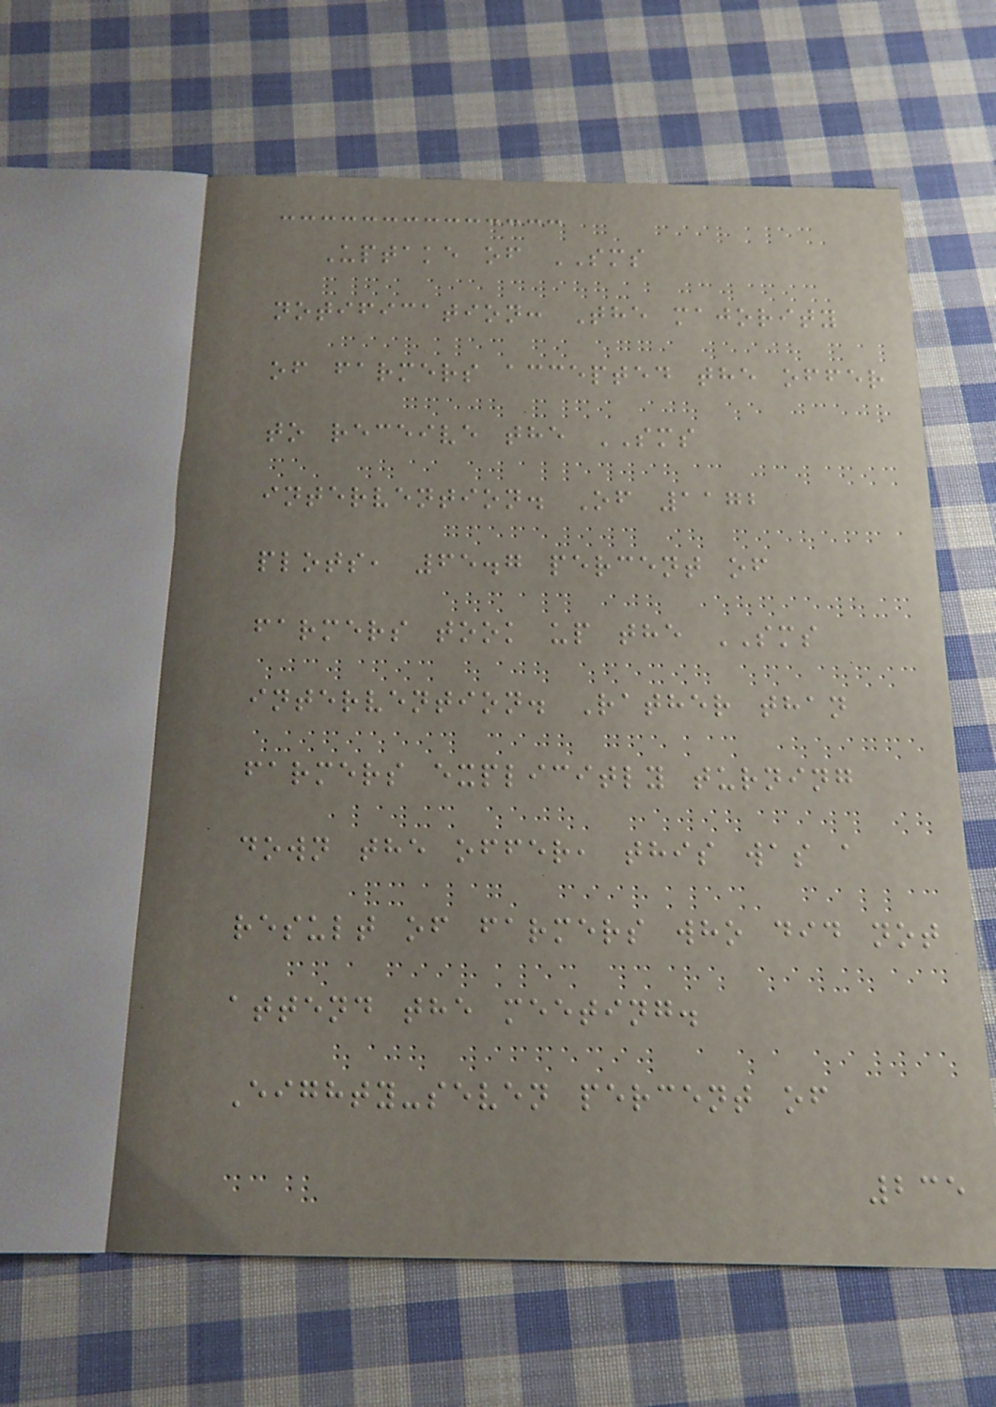Uptake of SMS
notification: The majority
of farmers accepted the offer
to receive the SMS
intervention. Of 1172
plots, 65.7 percent of
farmers took up the SMS
intervention. Rather than
farmers explicitly turning
down the offer, this was a
result of farmers who did not
attend the meeting.
Eighty-seven percent of
235
